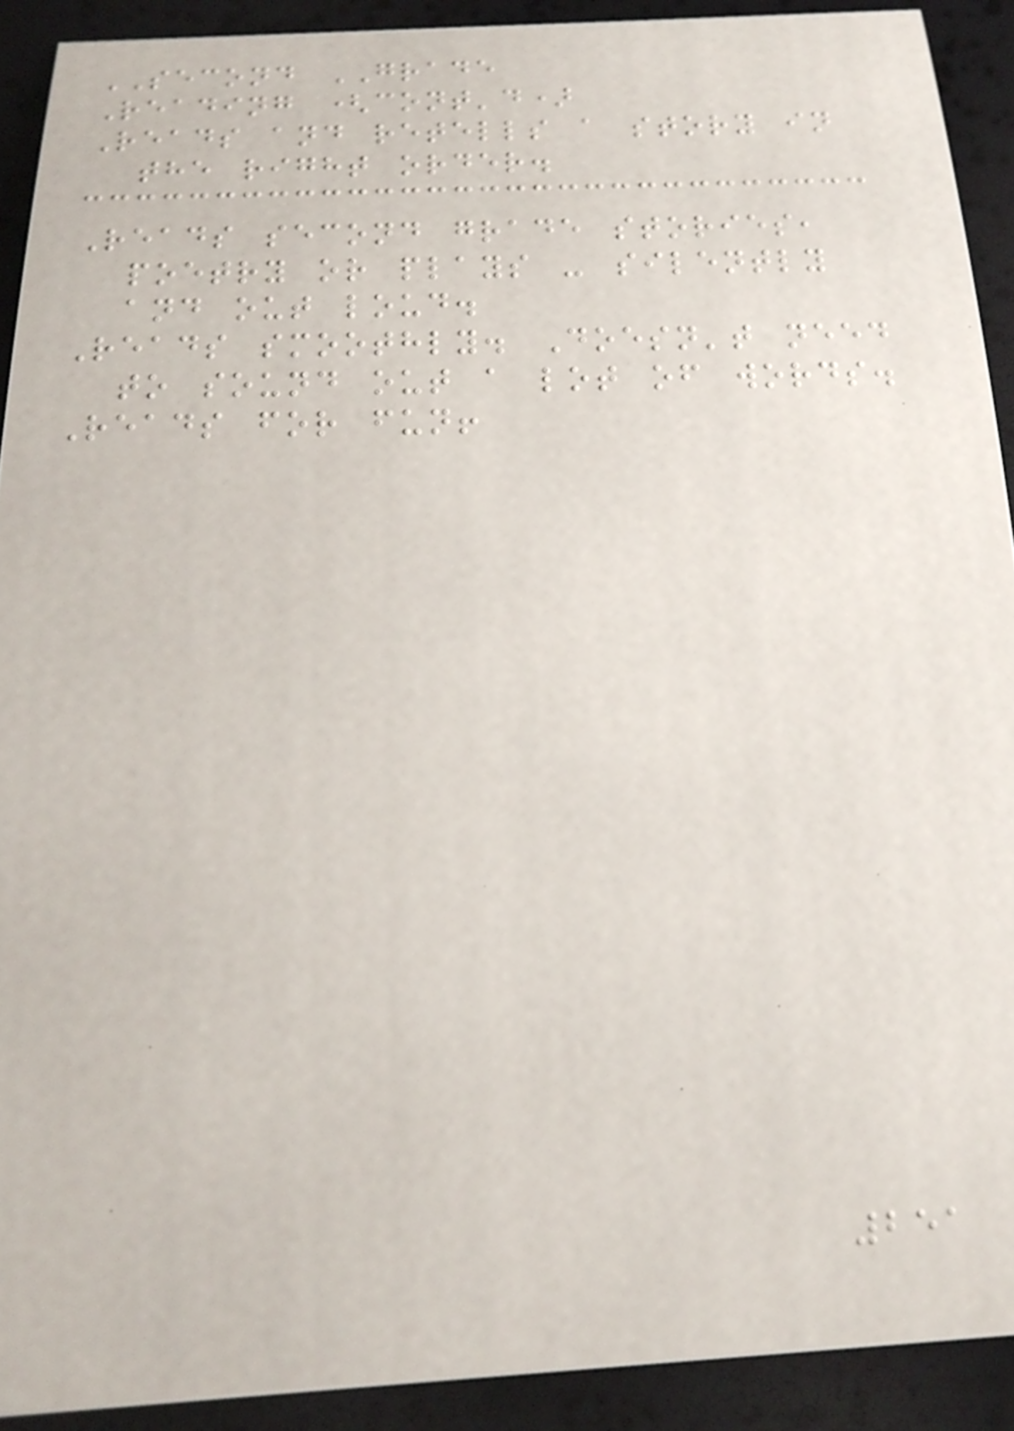SECOND GRADE
Reading (cont'd)
Reads and retells a story in
the right order.
Reads second grade stories,
poetry or plays - silently
and out loud.
Reads smoothly. Doesn't need
to sound out a lot of words.
Reads for fun!
251
